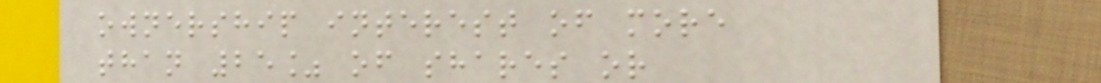ownership interest of more
than 25% of shares or
